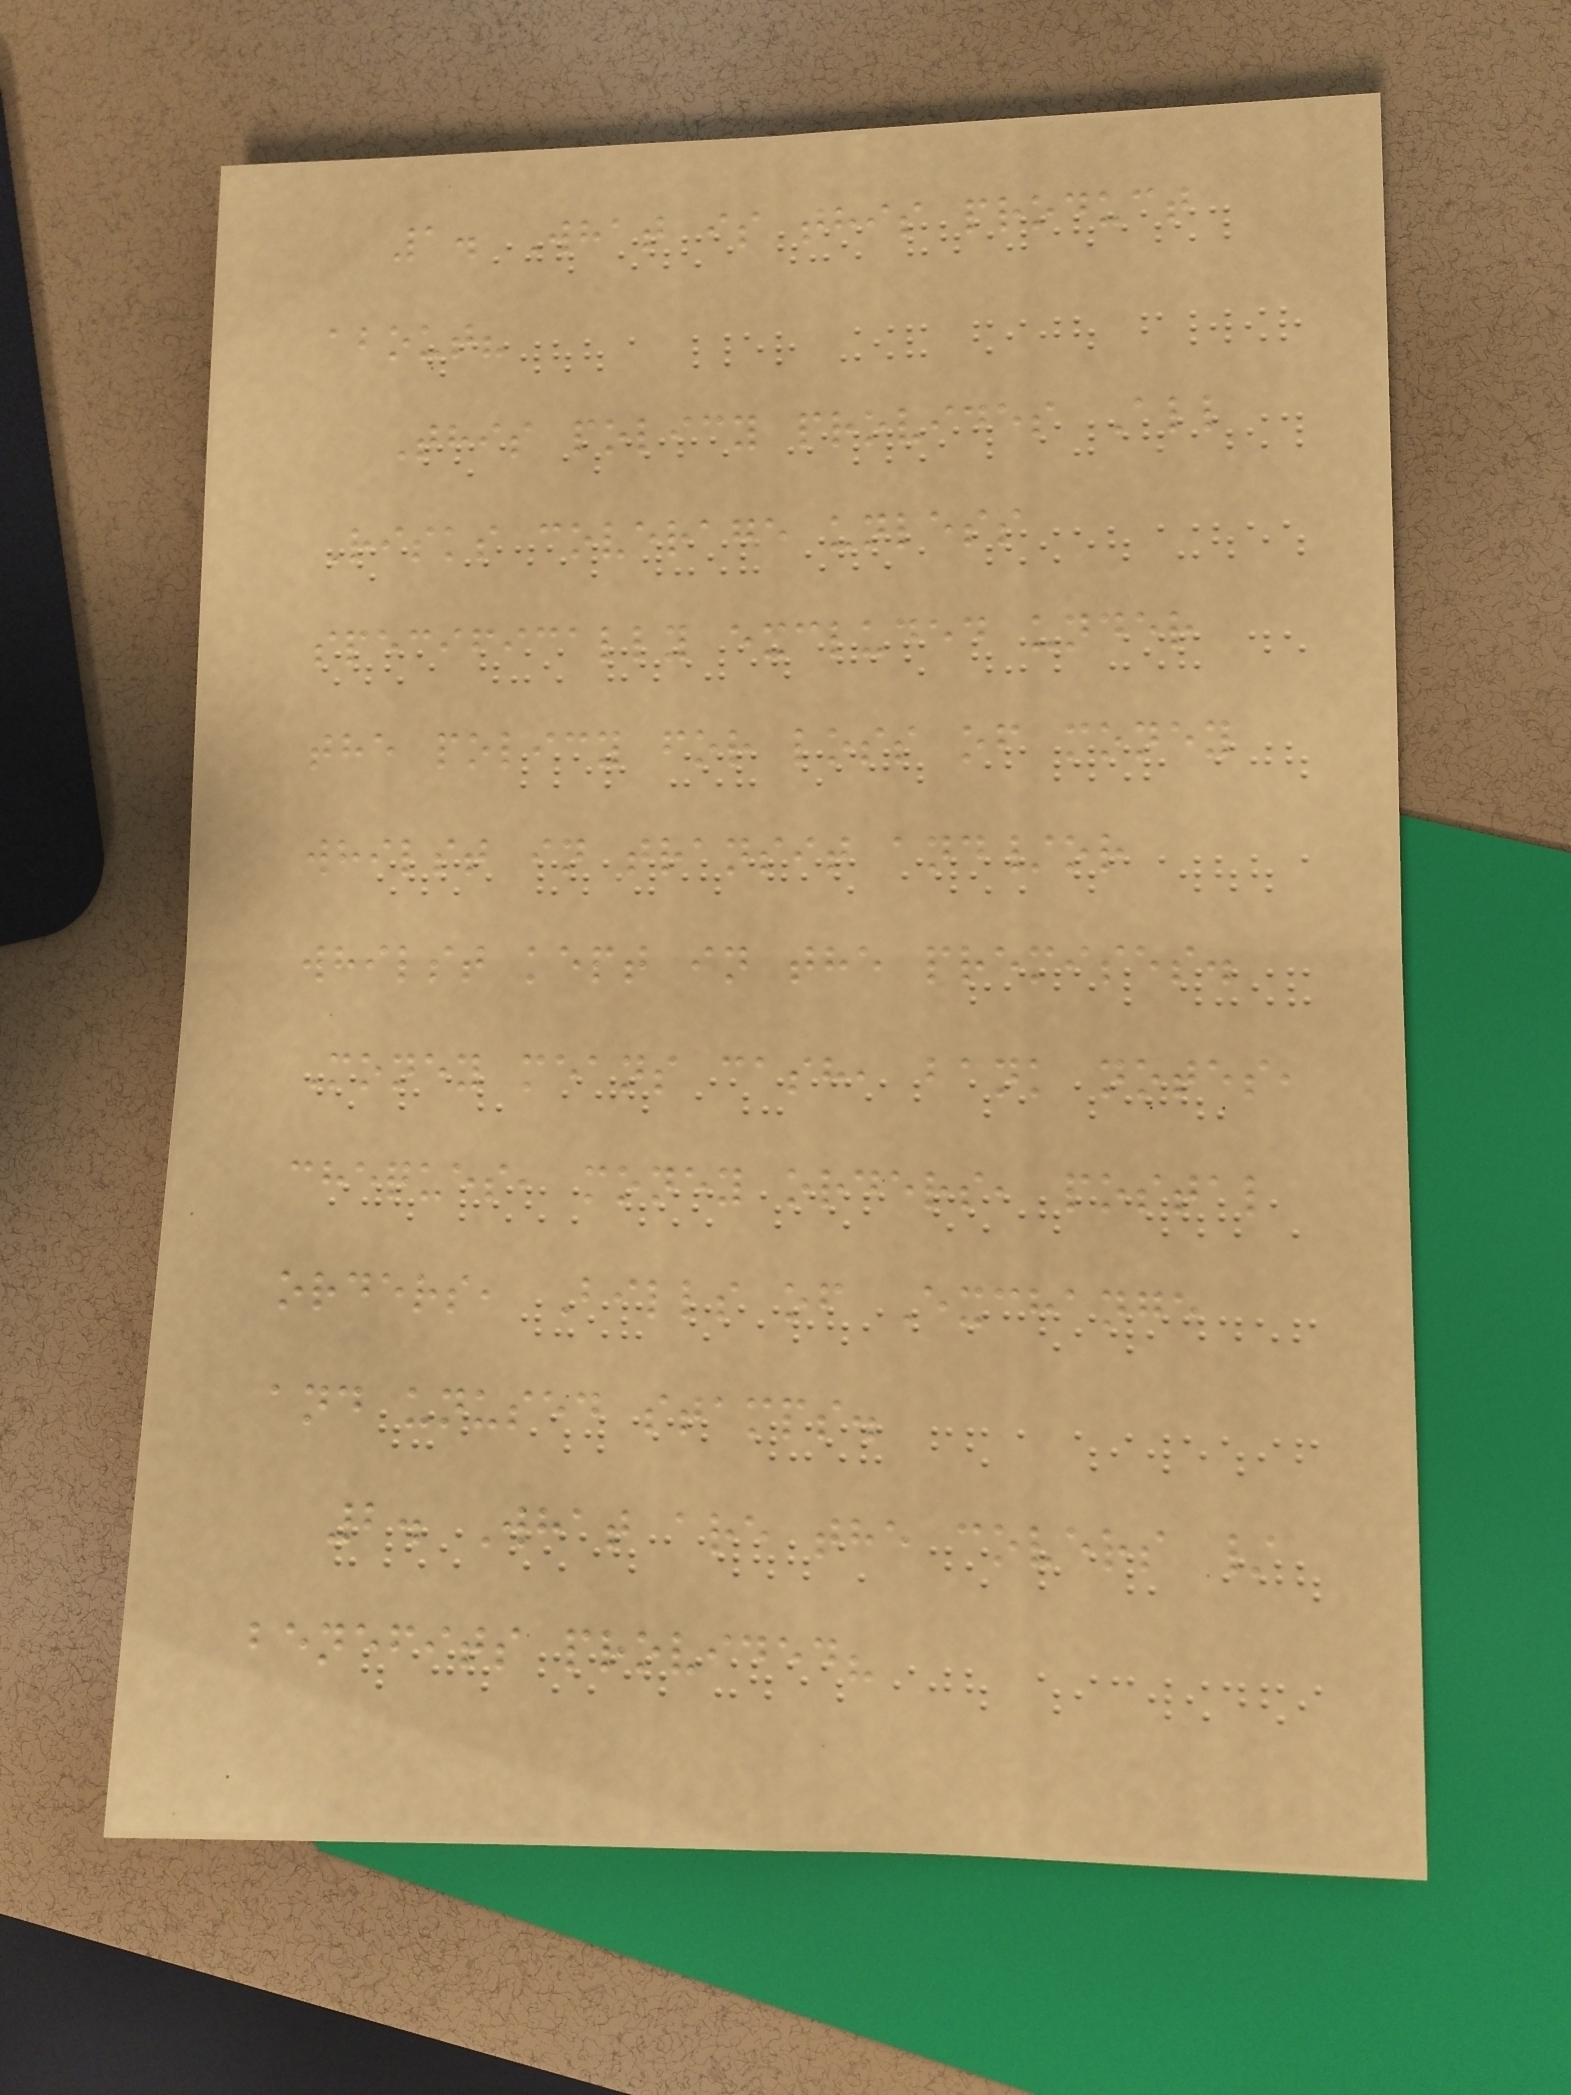1. What is this product
about?
This policy provides All
Risks coverage unless
specifically excluded under
the policy for loss of money
whilst in transit and/or
whilst kept in the premises.
Money means cash, bank notes,
cheques, money orders, postal
orders, Bills of Exchange
and unused stamps.
2. What are the covers /
benefits provided?
